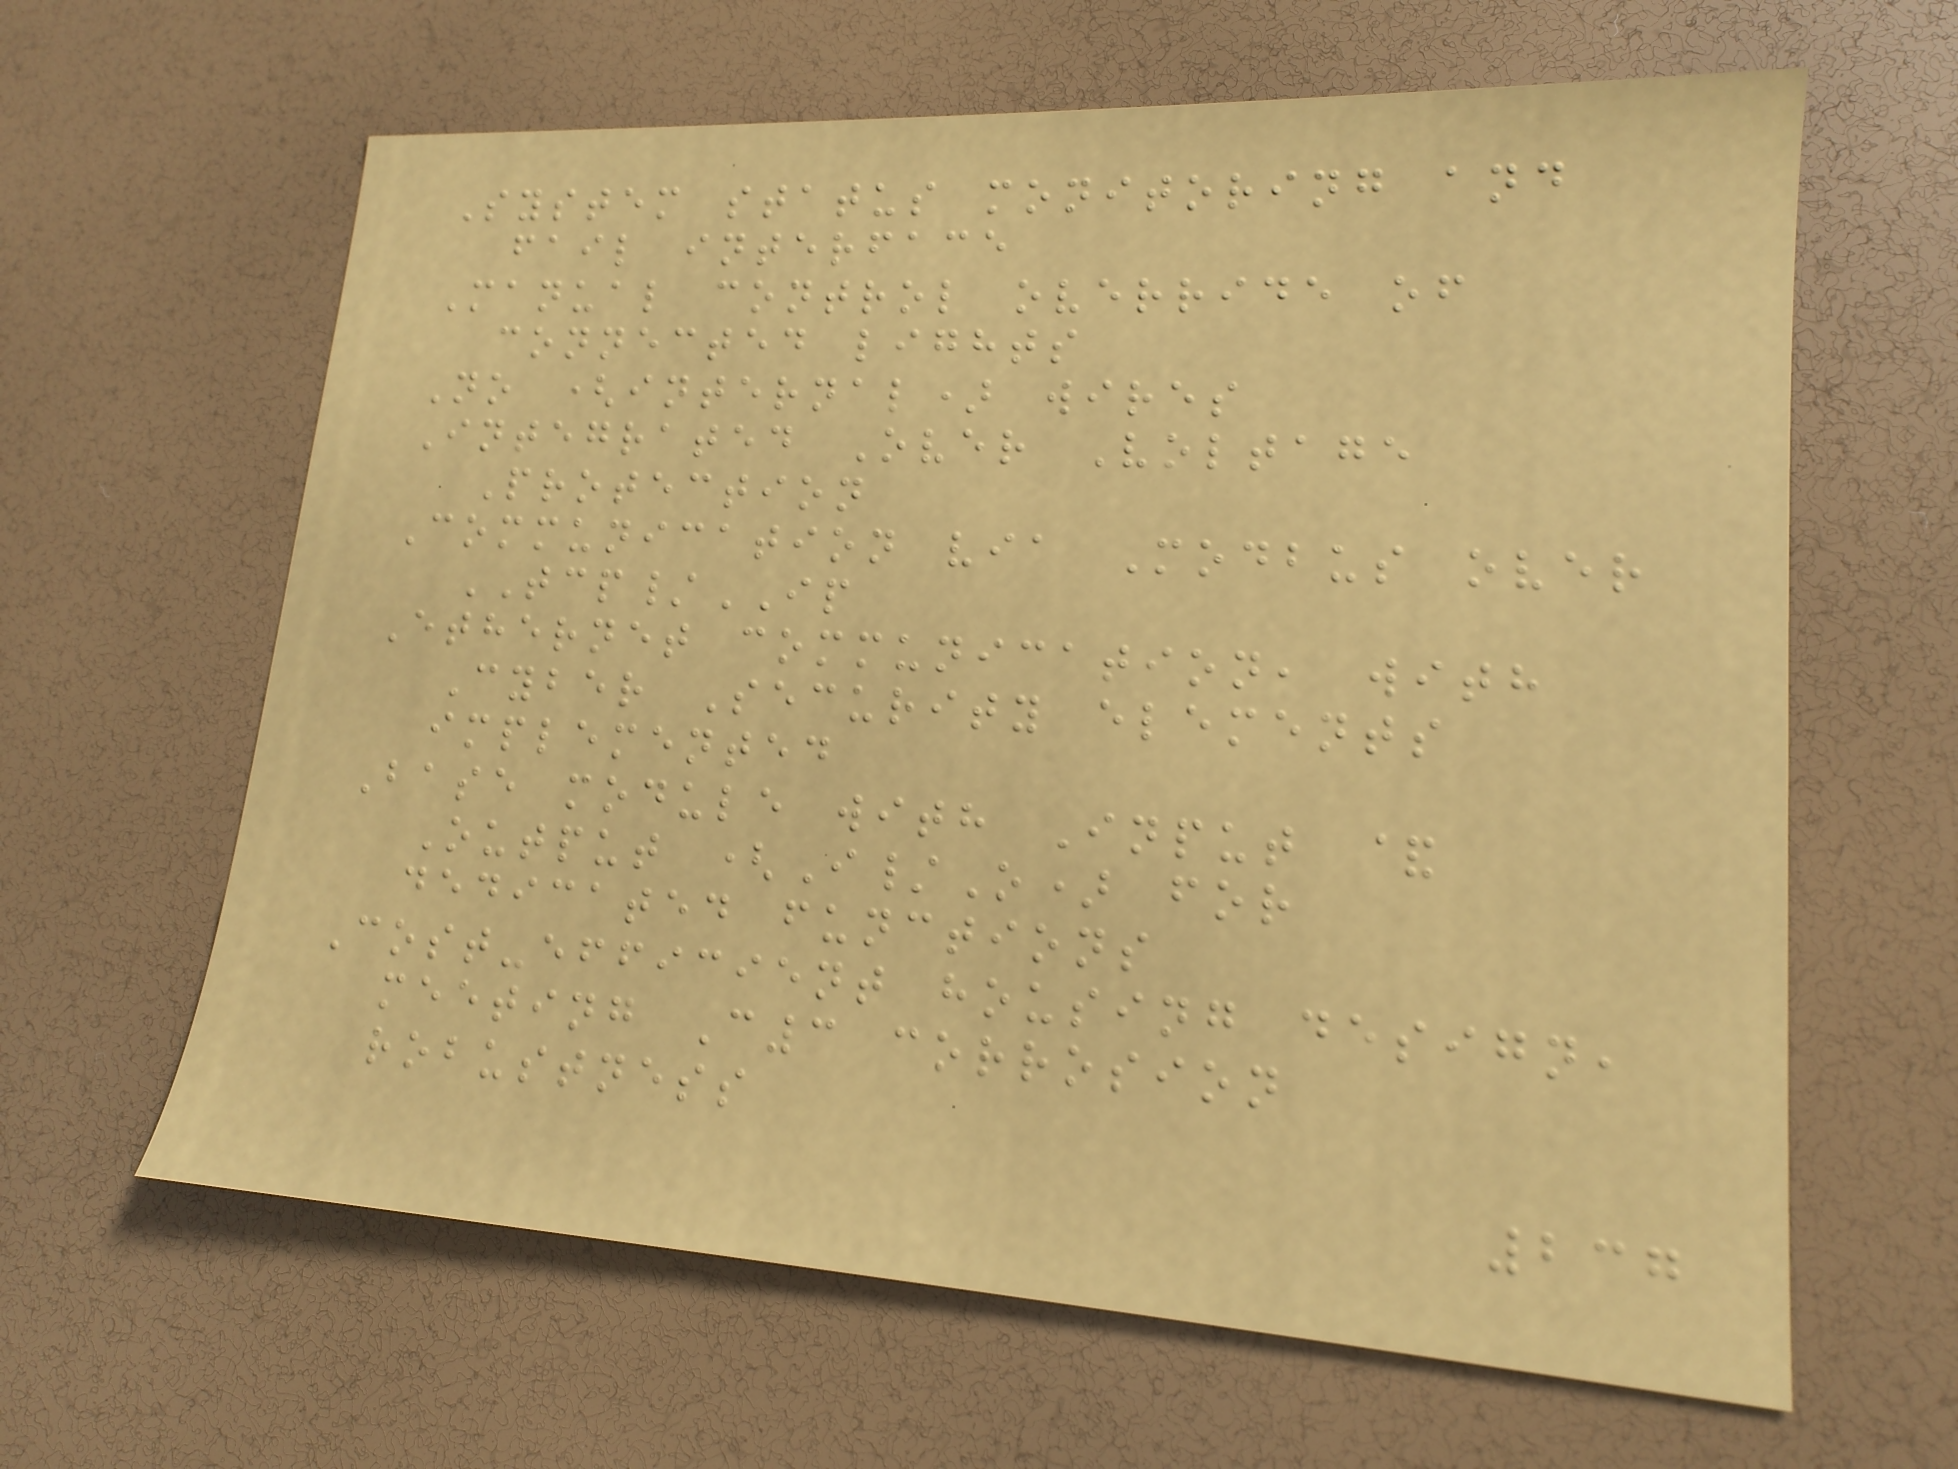System status monitoring and
fail interface
Manual control override of
connected lights
No (internal) wires
Integrated Over Voltage
Protection
Communication via Modbus over
TCP/IP
Ethernet communication, with
Cyber Security elements
implemented
Base module with Input &
Output (I/O) for
dedicated functions
Cost-efficient housing design,
meeting C3 corrosion
robustness
237
